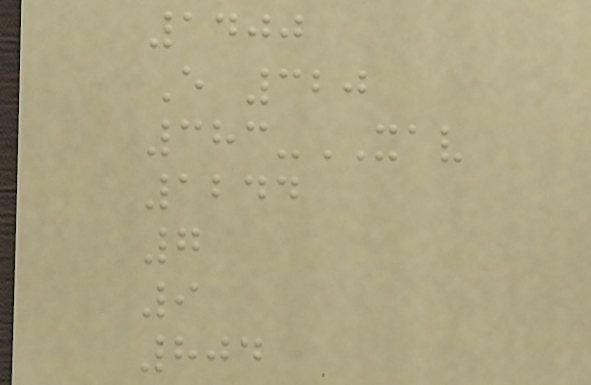1400
E 320
383-XAV
1244
7
9
804
